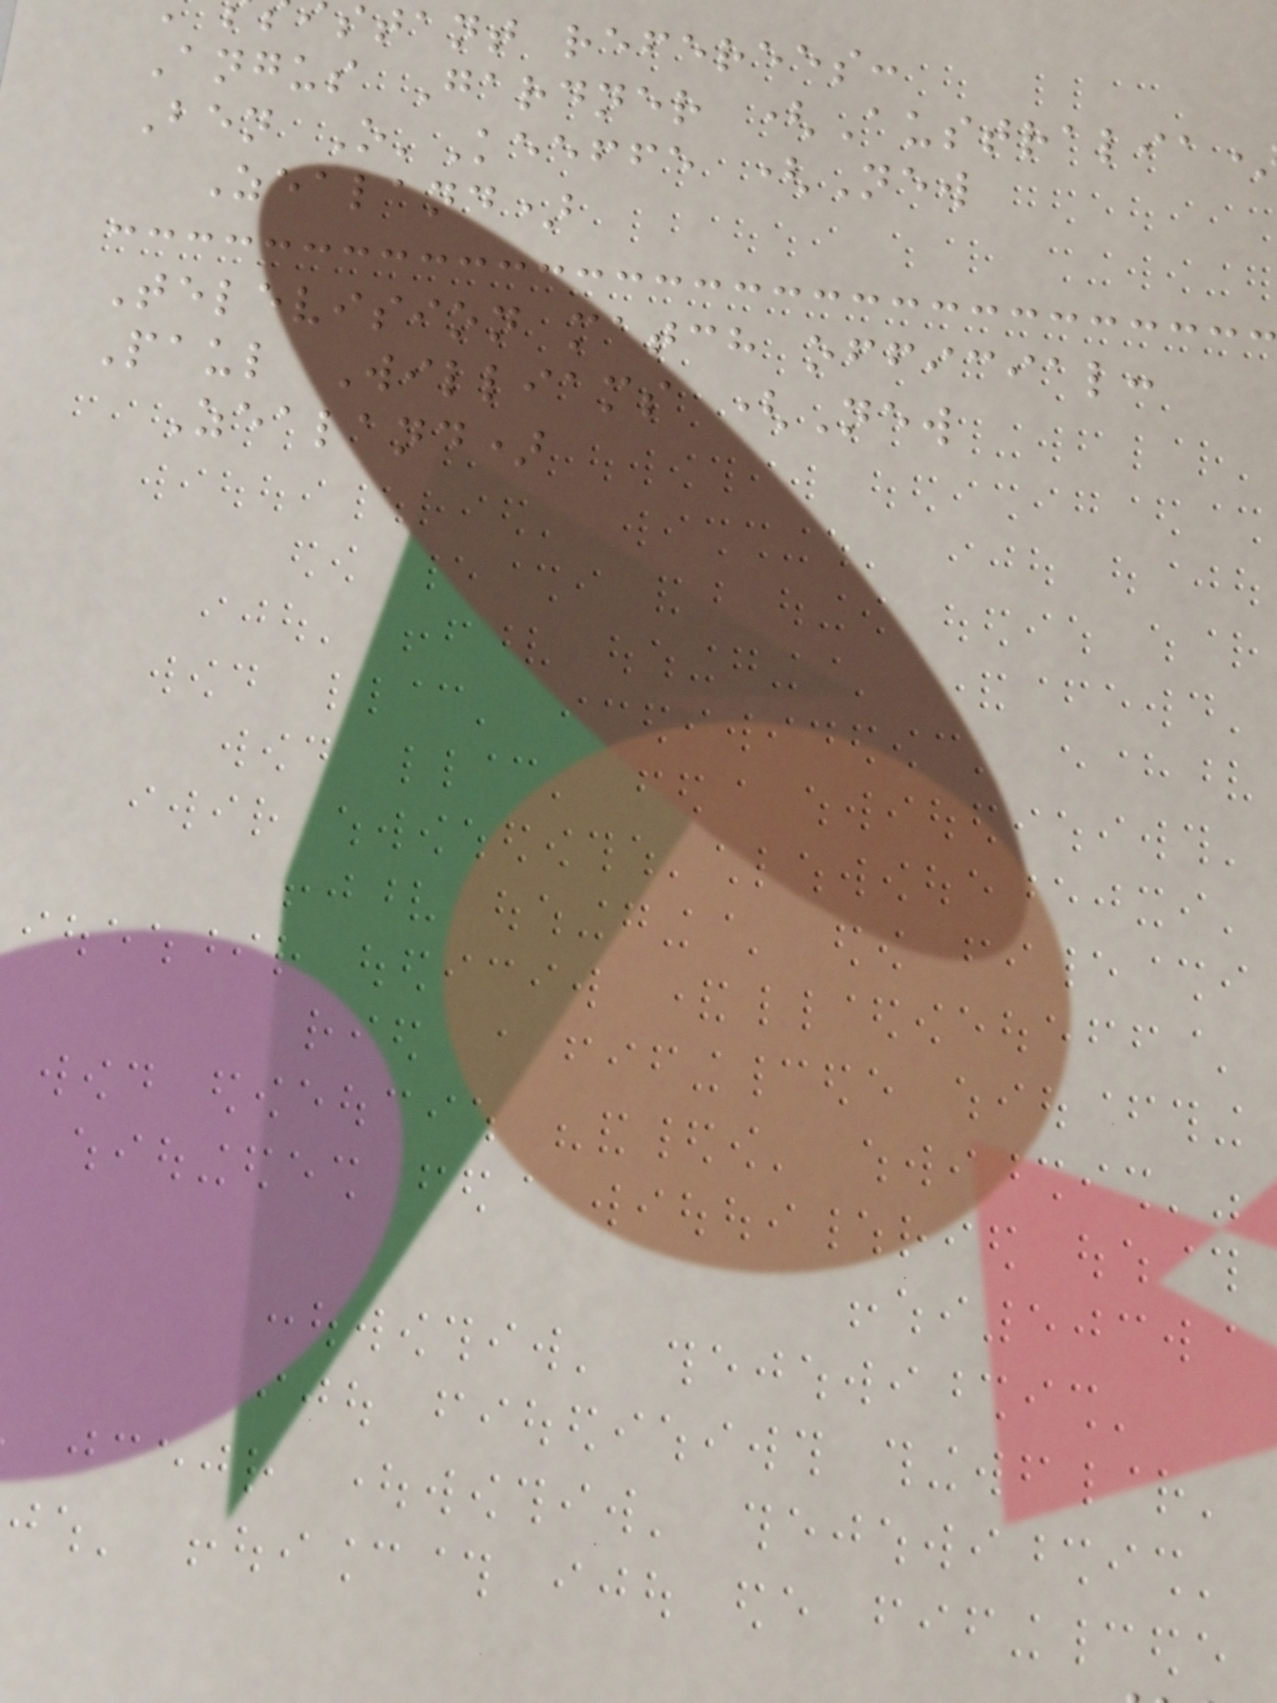stant referees:
Angus Gardner (Australia
Ben O'Keeffe (New
Zealand)
Television match official:
Paul Williams (New
Zealand)
